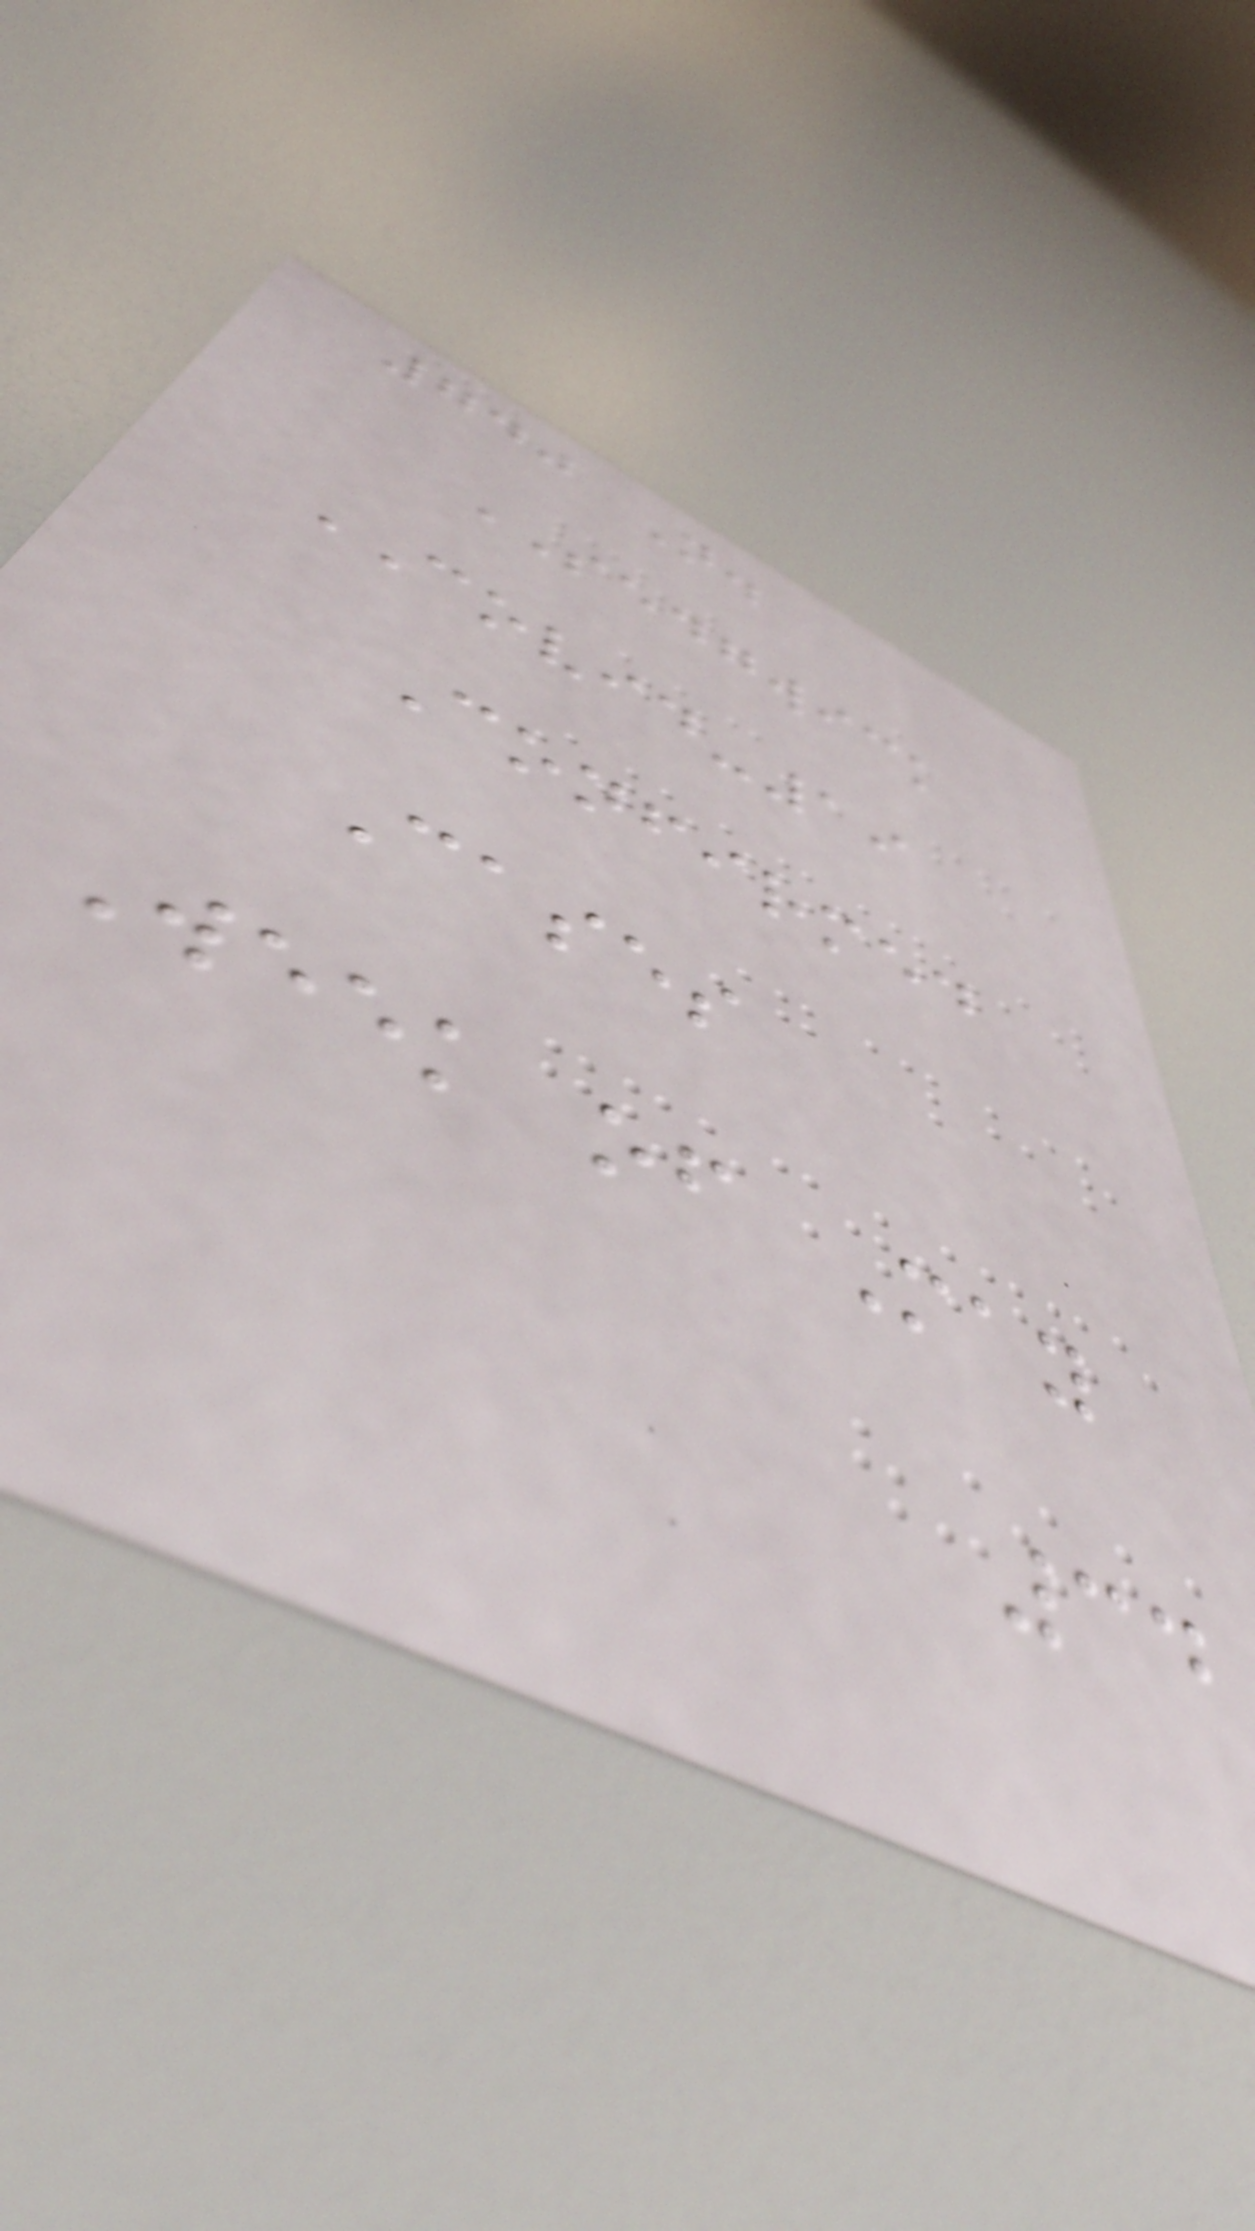740 N.
SEDGWICK
COVID-19
Confirmed
Cases
Week of May
34
